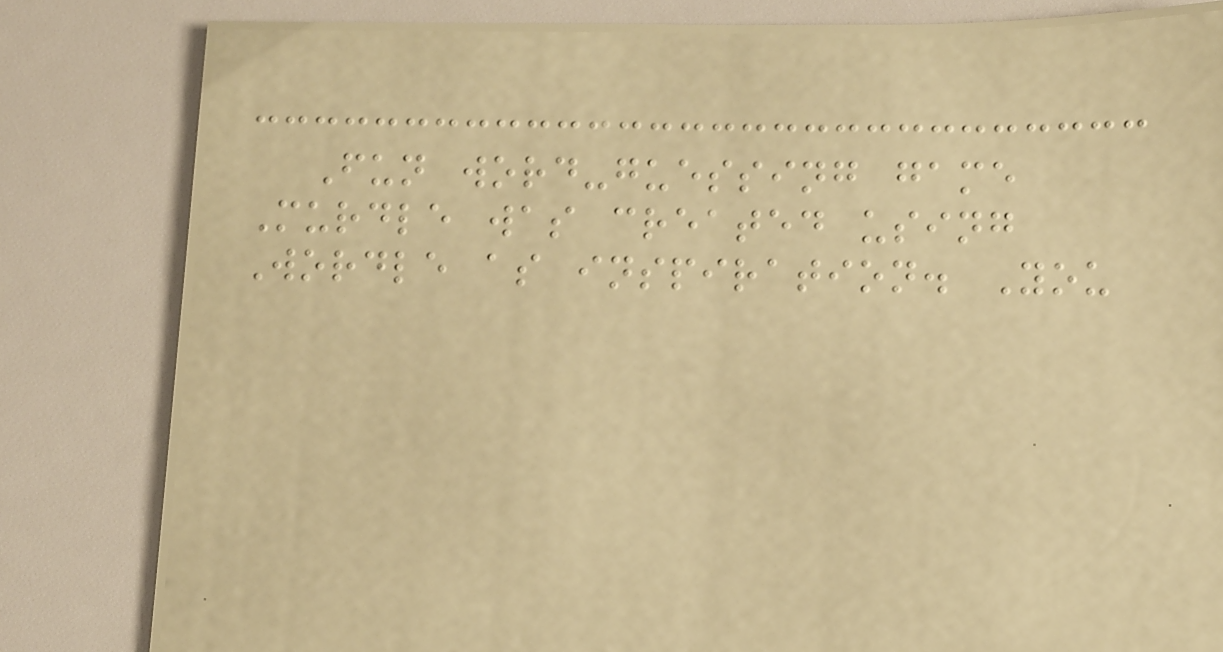Fun word-guessing game
Murdle was created using
Wordle as inspiration. You
